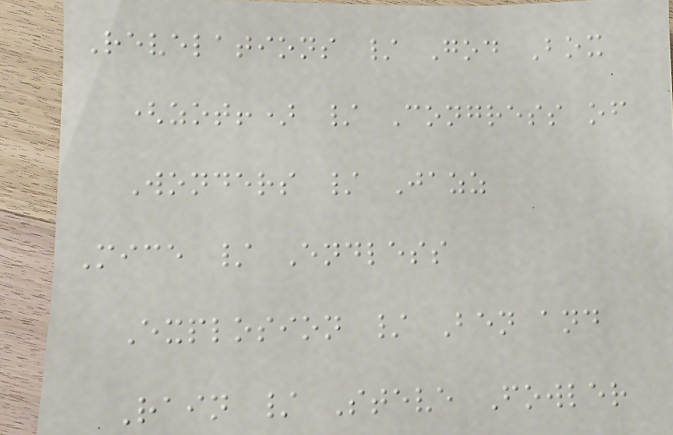Revelations / God Box
(zot!) / Congress of
Wonders / Jazz
Mice / Endless
Explosion / Ben and
Rain / Steve Fowler
